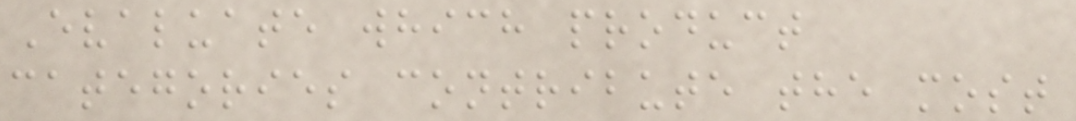Evaluate which product
categories contribute the most
